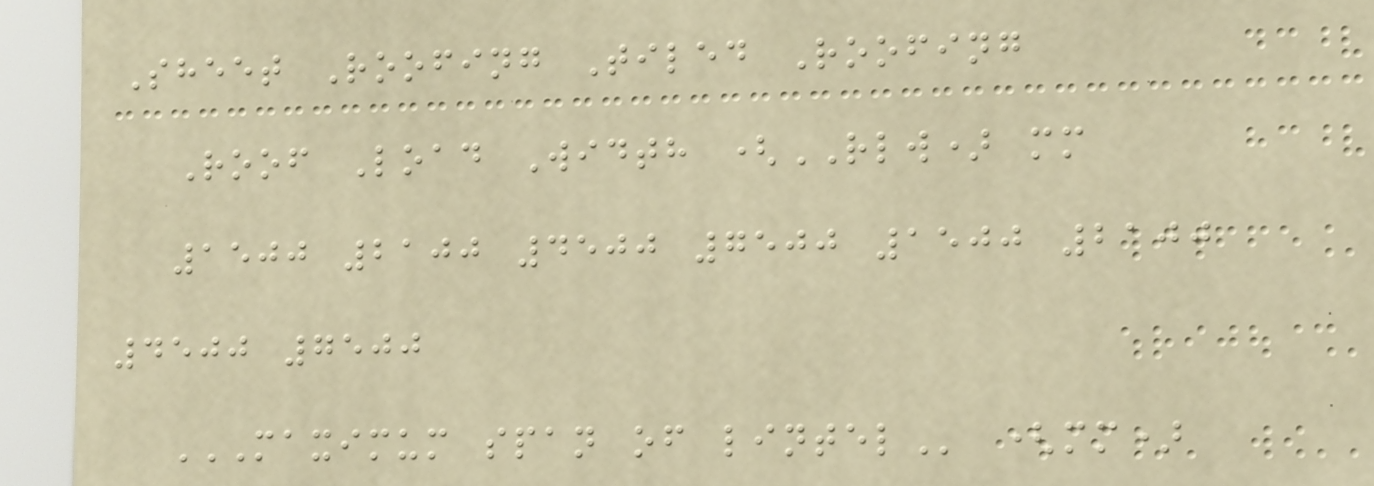Sheet Roofing Tiled Roofing
Roof Load Width (RLW) mm
1500 2100 4500 7500 1500 2100
4500 7500
MAXIMUM SPAN OF LINTEL (mm)
